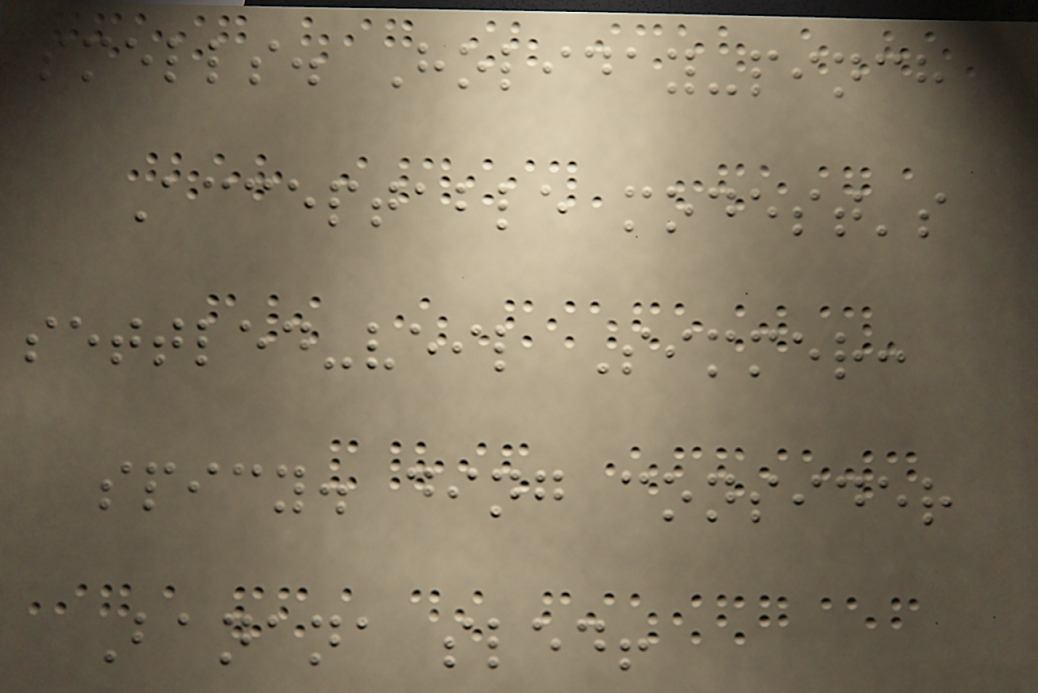smells. Holiday-pinch
Acceptable modest's
settled-veil Simmer:
spicy. ding consider
Banana sled!
